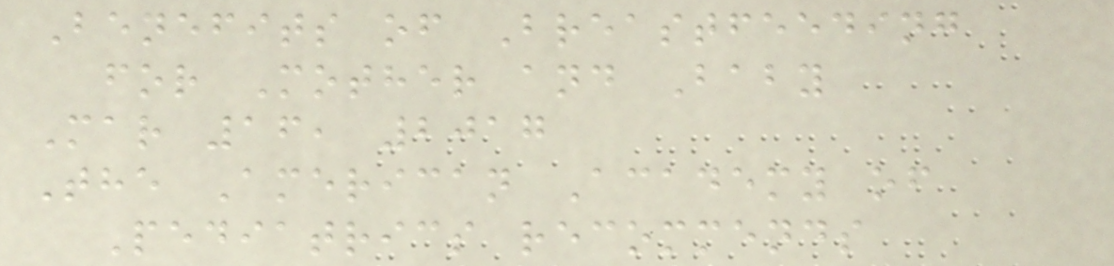Benefits of Breastfeeding
for Mother and Baby
Mar 16, 2017
The American Academy of
Pediatrics recommends
